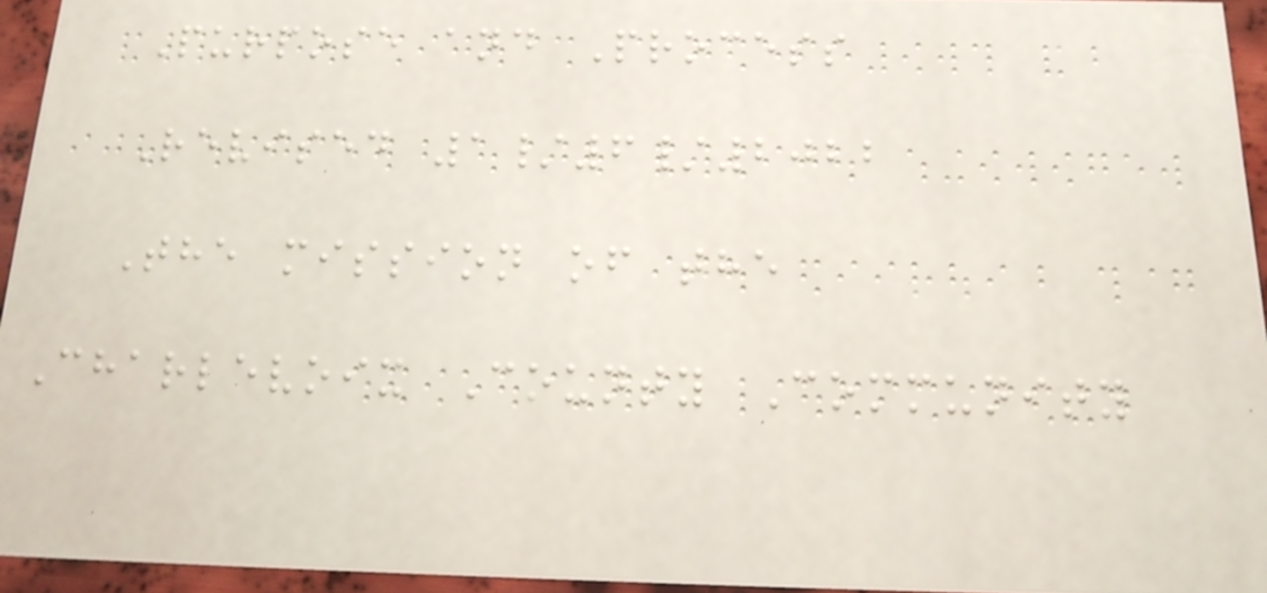Purpose and Process
Revised 1/6/2022
The mission of the
Charlevoix County Community
